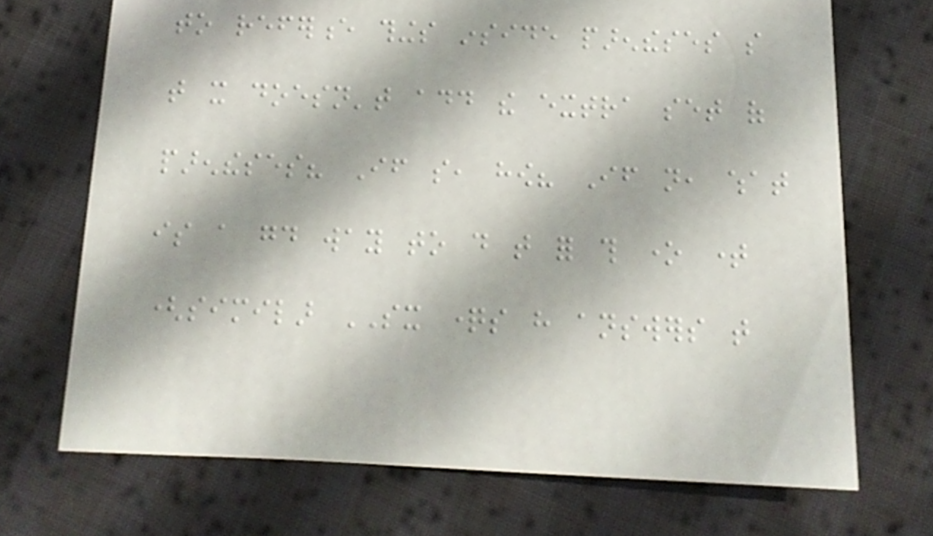to reference things inside parentheses so
that it doesn't add the extra set of
parentheses? If so, how? If not, what
is a good way to do that for this one time
(similar SX questions have answers that
